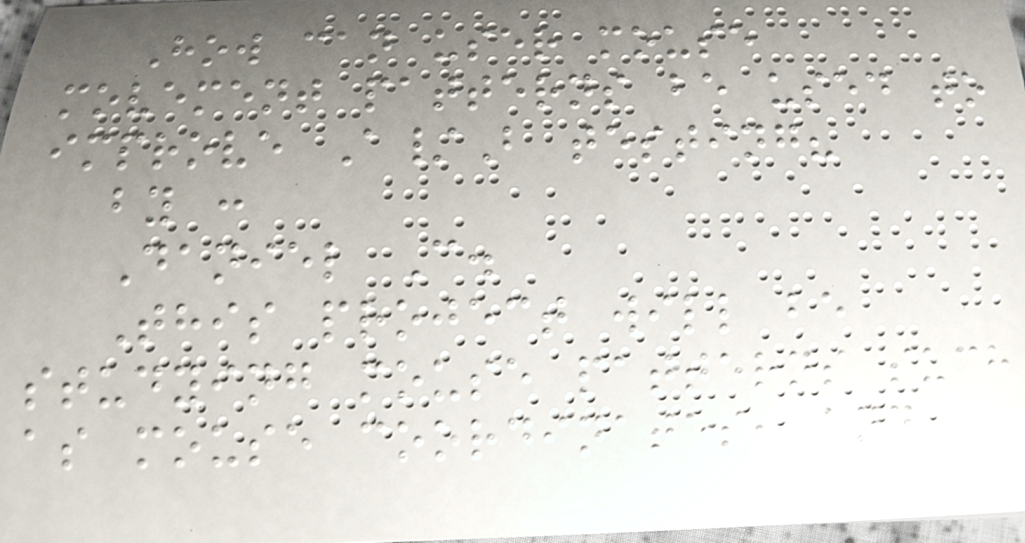How can user mouse
movement patterns be used to
improve A/B testing?
by :
Daniel C.
This project will be
studying mouse patterns such
as mouse coordinates, and
